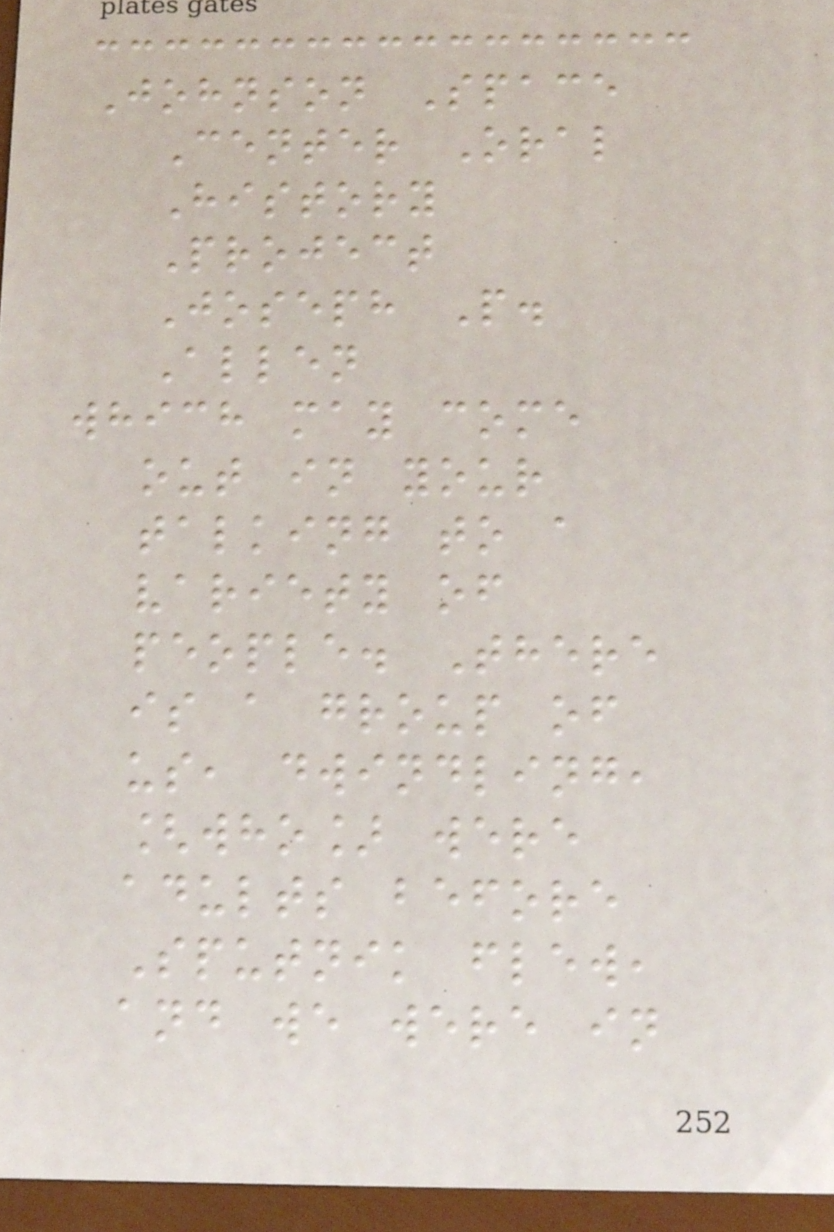Johnson Space
Center Oral
History
Project
Joseph P.
Allen
which may come
out in your
talking to a
variety of
people. There
is a group of
us, dwindling,
[who] were
adults before
Sputnik flew,
and we were in
